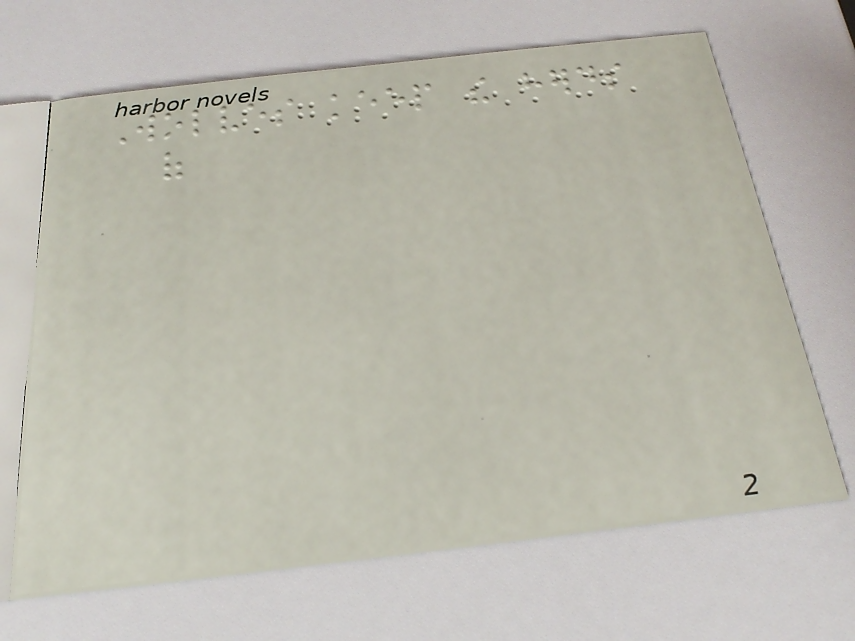Wolves keep the herds
of
